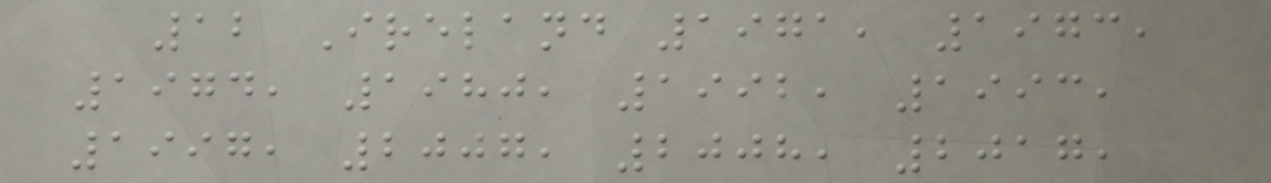12 Ireland 1971, 1973,
1974, 1980, 1992, 1993,
1997, 2007, 2008, 2017,
